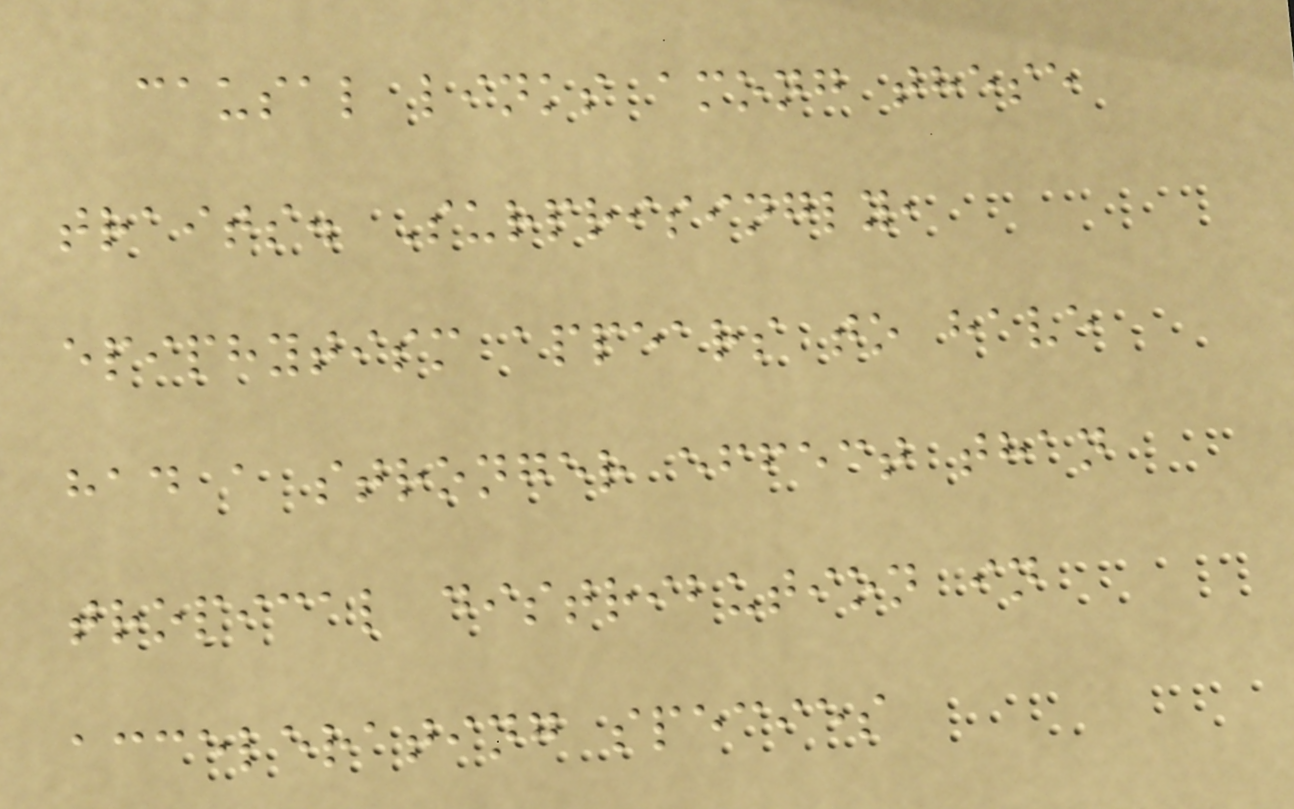causal links among these
traits. Surprisingly,
epiphytism appears to have
had a stronger effect than
tropical distribution in
accelerating species
